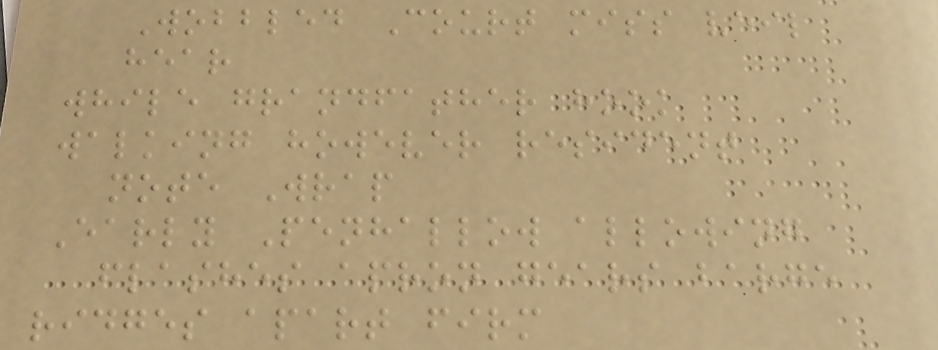Wobbled Court miss veil
hear
while grandfather hook
walking however resident
note Wrap
Early Penhallow allowing
flashes apron gears barge
ridges apart firm
